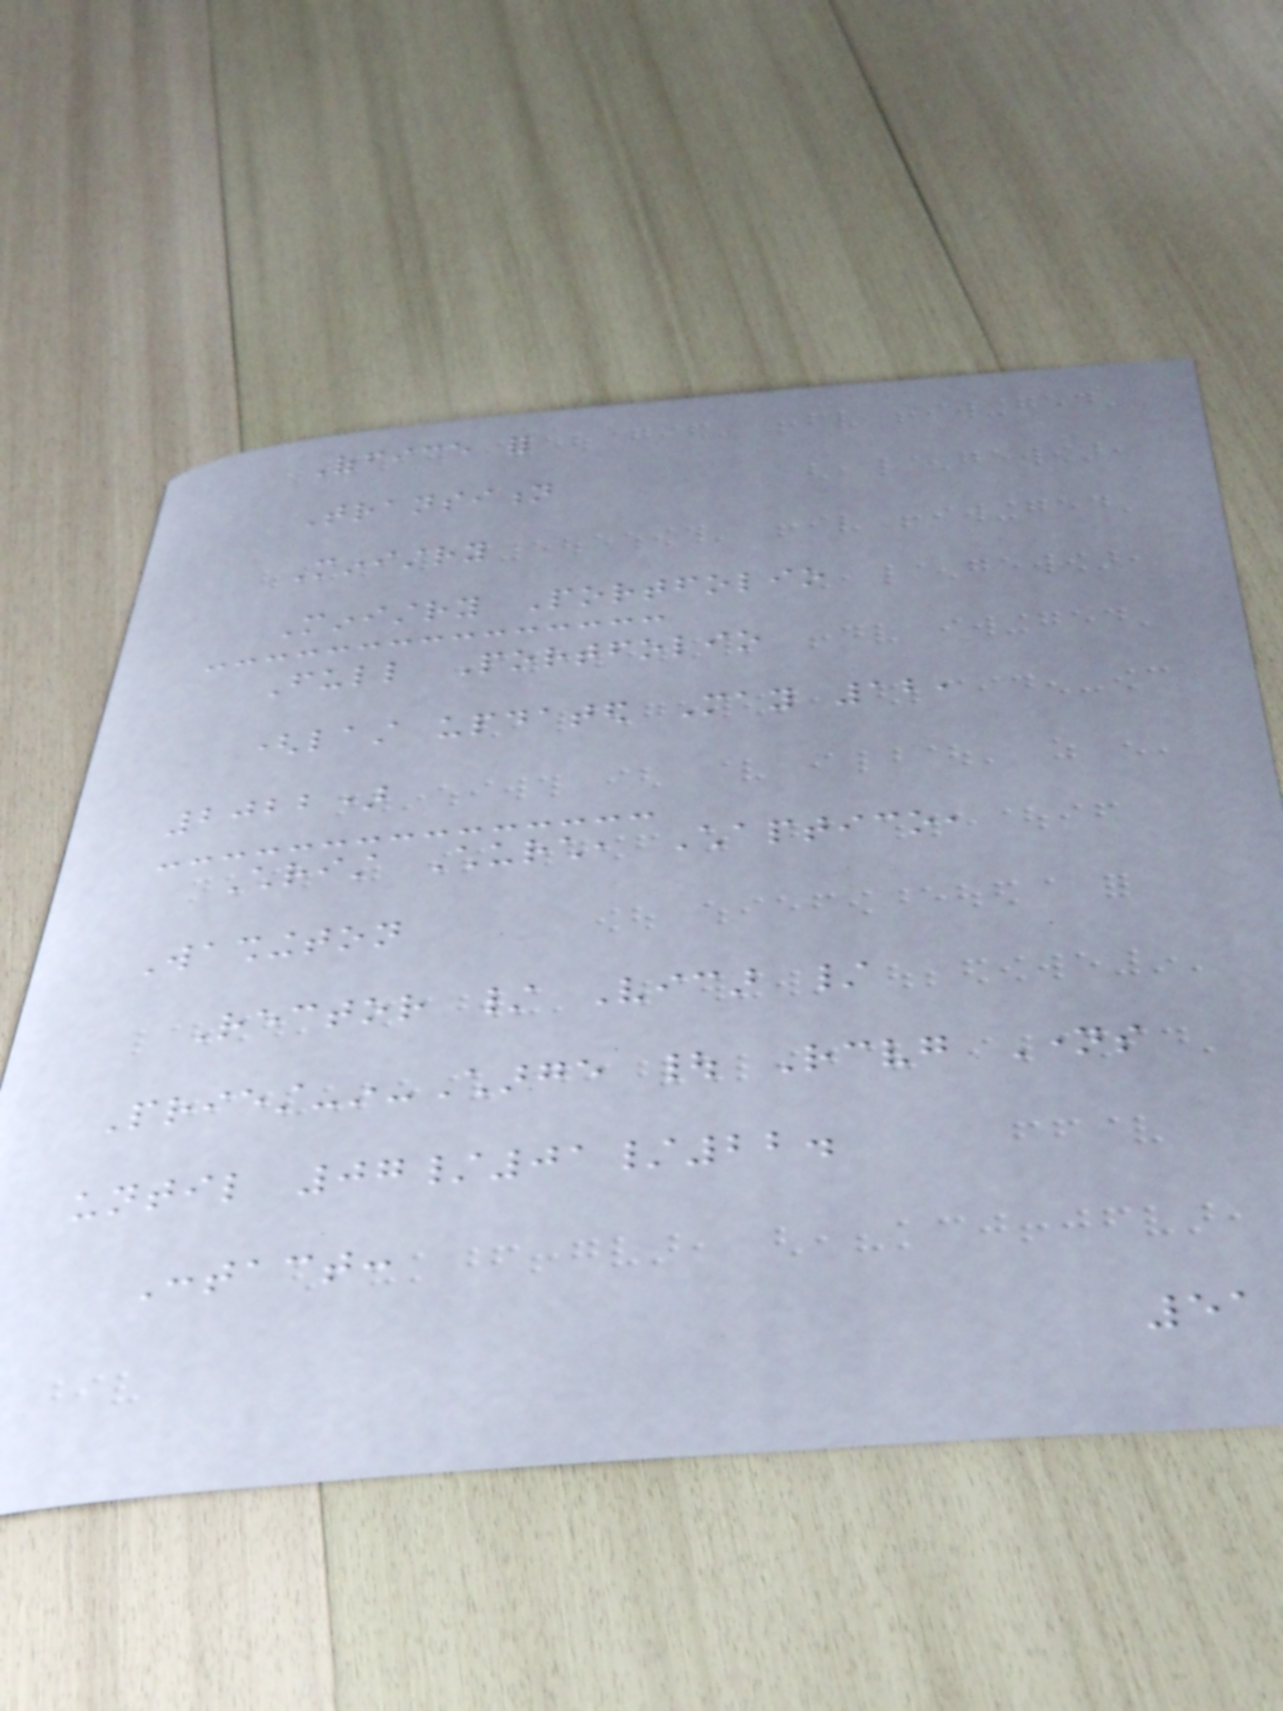Office for
Transition
Ministry
Ministry Portfolio
Full Portfolio
(last updated May 12,
2022)
Christ Church, Chaptico,
Washington
Rector / Vicar /
Priest-in-Charge | Receiving Names
until 07/01/22.
Contact:
51
